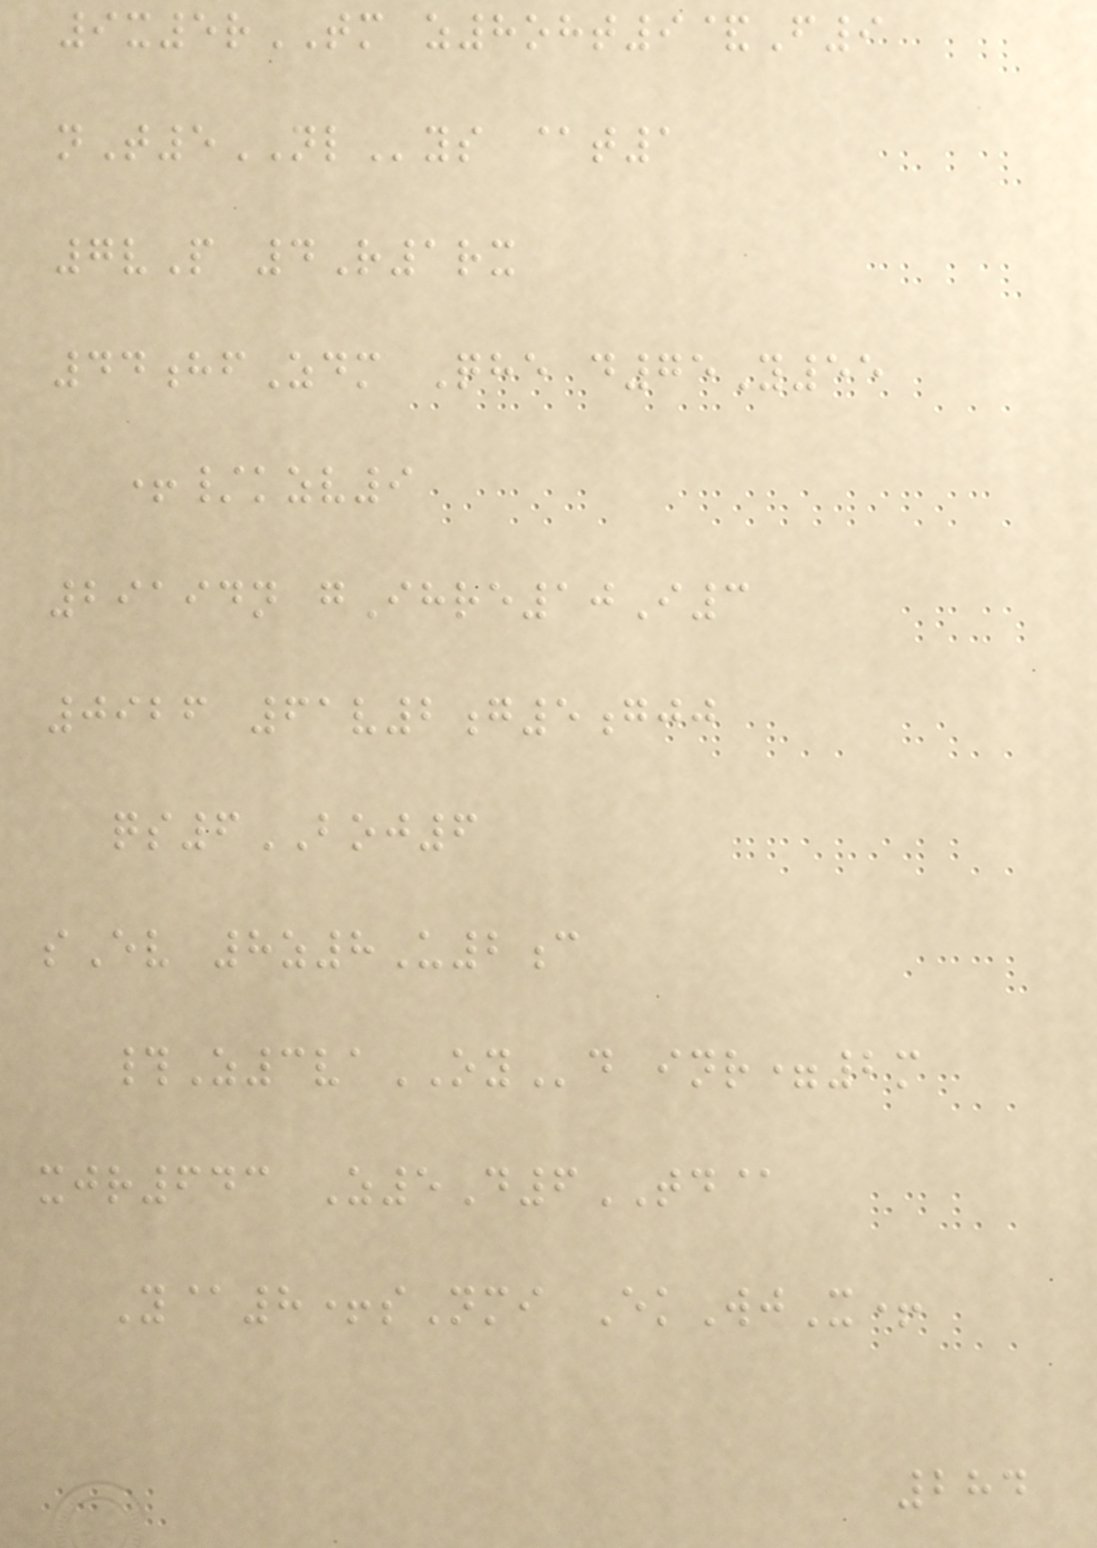9x5rTM z8oht9&F9
nT5NLys @t1
7vP 4R1rx
44hfZdm Qhe d75Y55
+/kzv9
29194n gIhre10I3
0926 61v2g5gjj
qs6BOJ6
sEv 8z8U2c
#Z3vaOYd inr=2m
xjr643 Z5D6TD@
Y@8+sNmi EkWjX+
284
